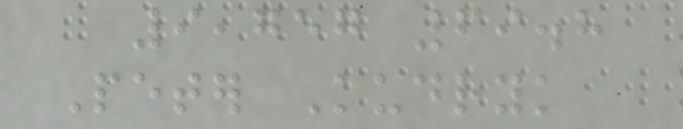9,757 69.8
Peter Kudryk
